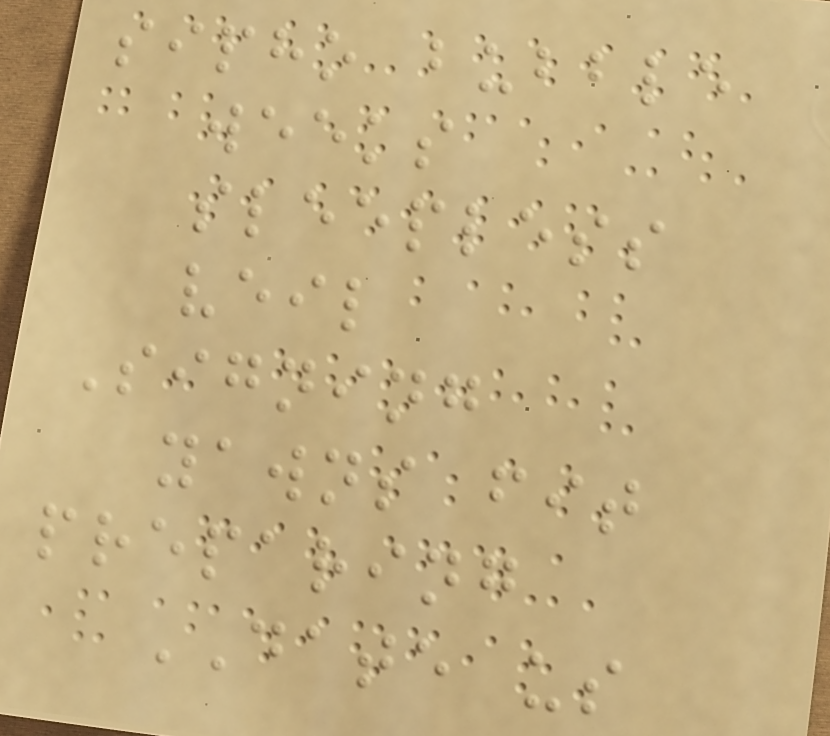sipho bubble
weeks
sleepless
veil
Signing
yawns fit
preparing
DATE us
